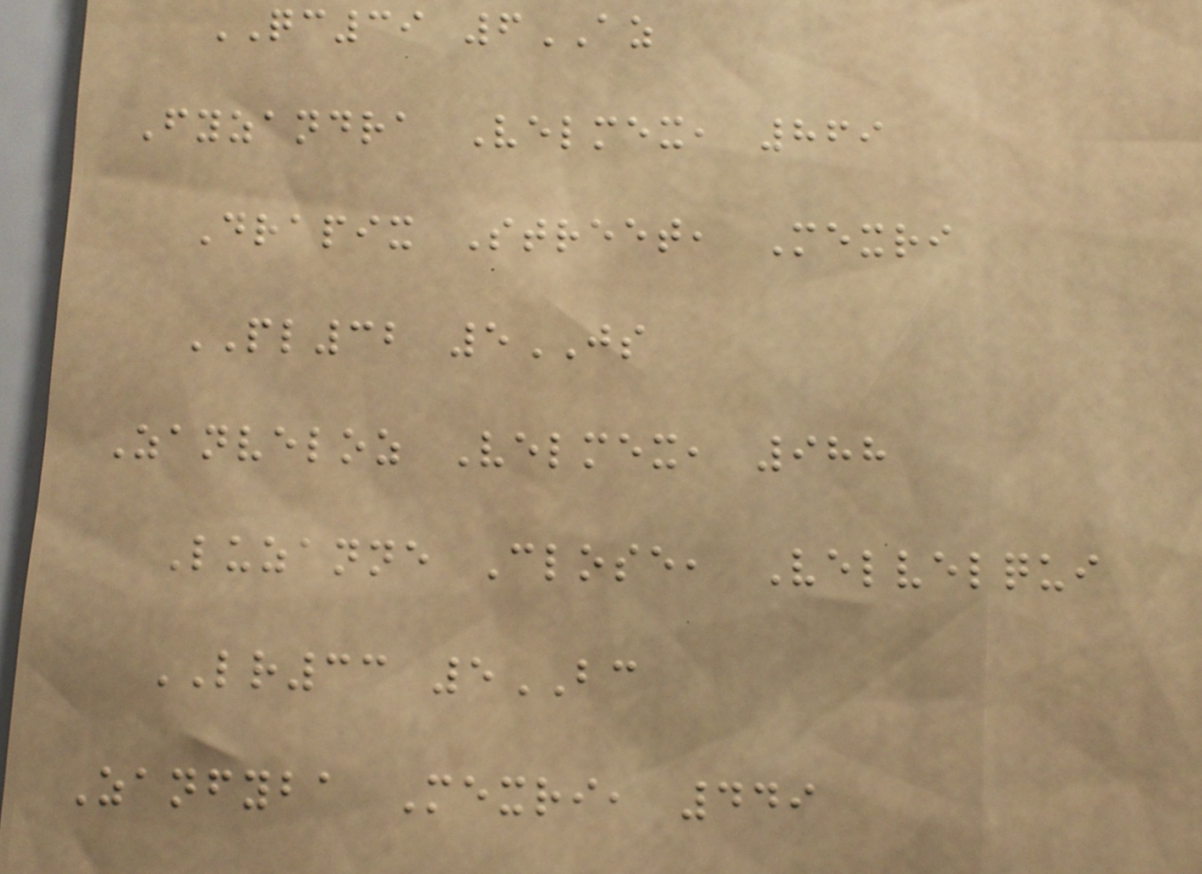QC39 6AZ
Fyzandra Velmex, 869
Drapix Street, Mexri
PL32 5JS
Zanveloz Velmex, 988
Luzanne Close, Velvelqui
LR33 5BC
Zanfyba Mexri, 449
